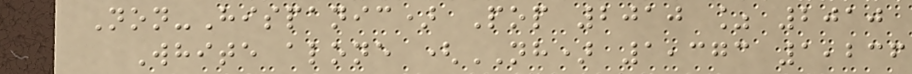Non-Hispanic) Pop 2010 % 2010
White alone (NH) 1,373 1,236
